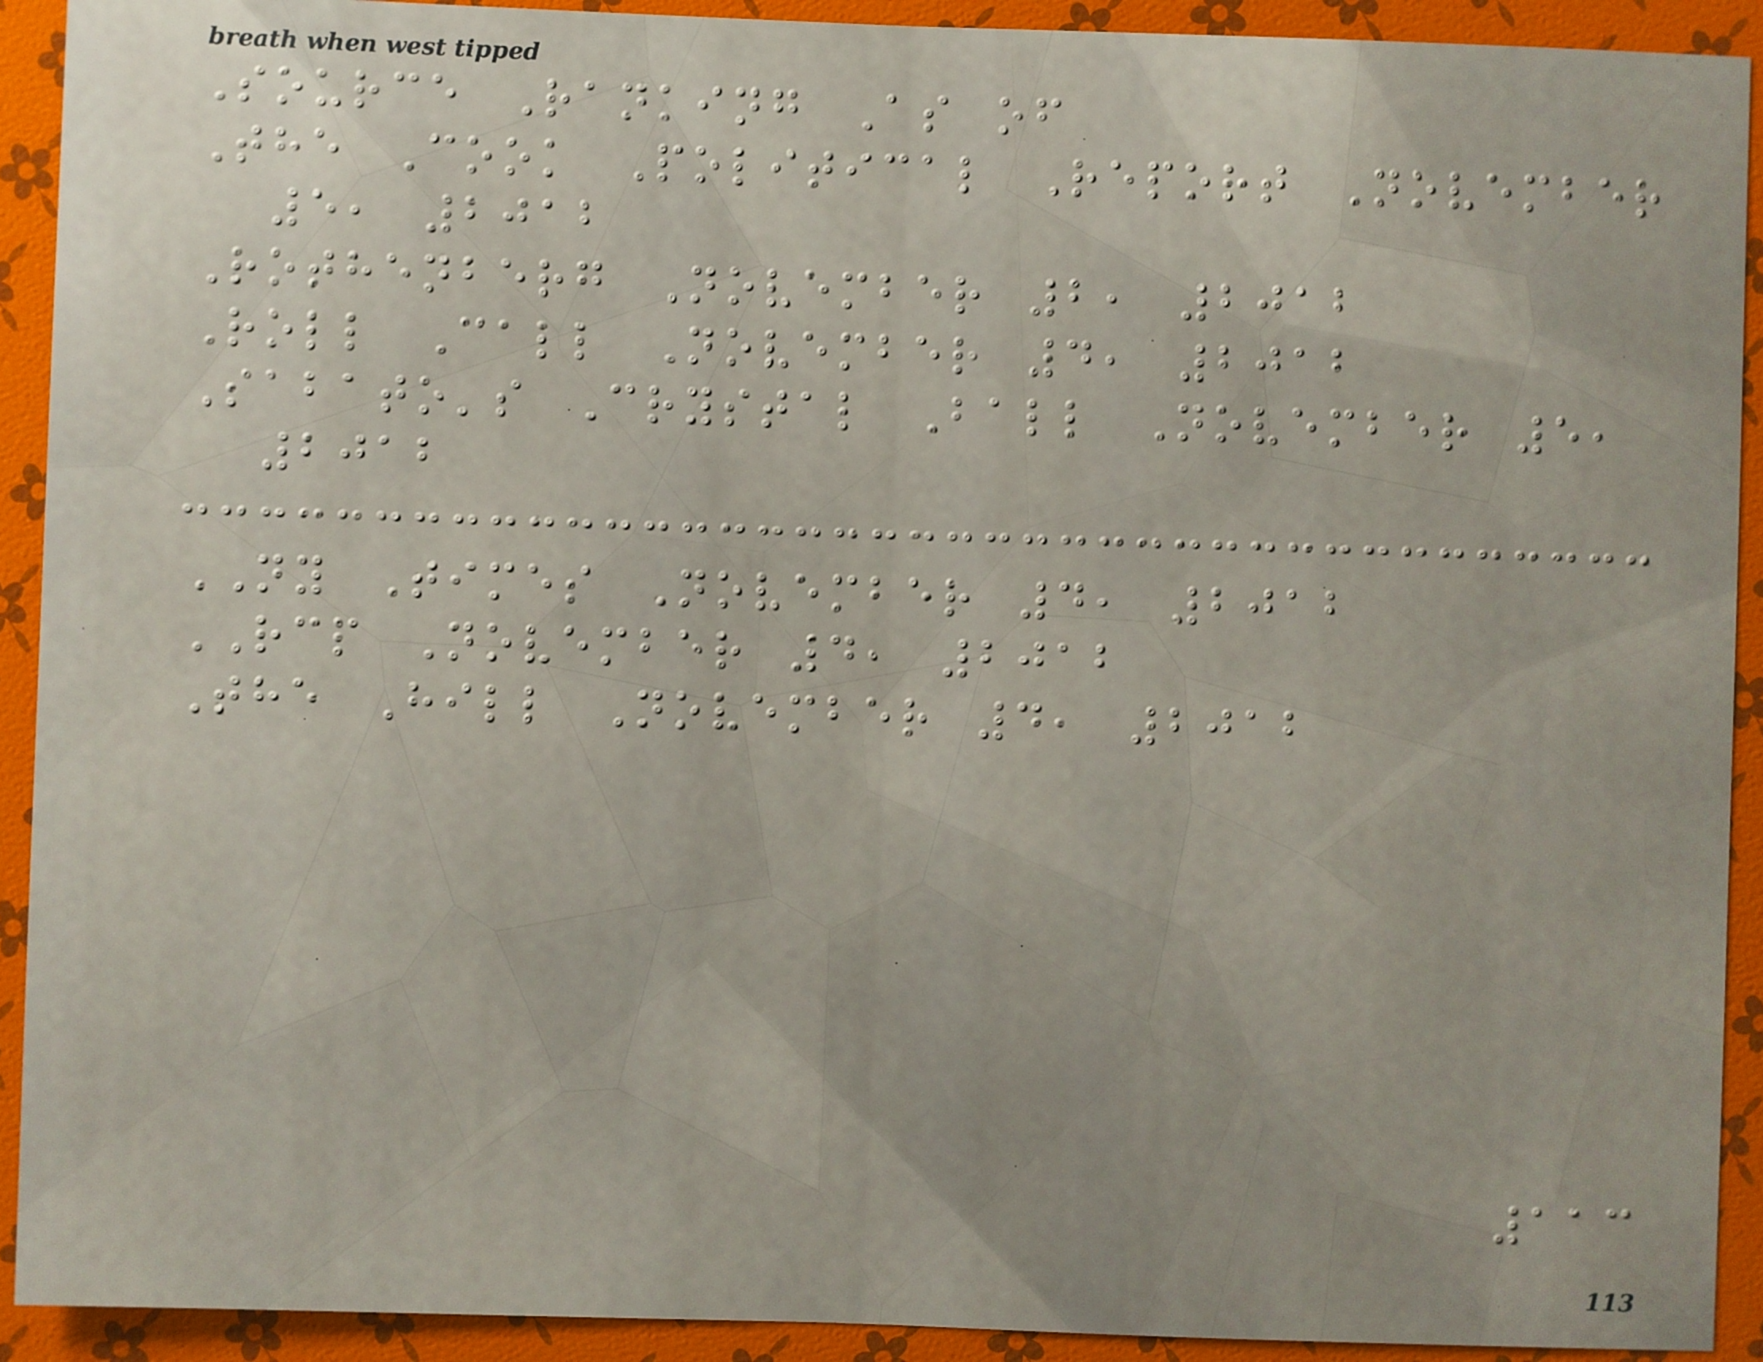Source Ranking As of
The Cook Political Report November
5, 2012
Rothenberg November 2, 2012
Roll Call November 4, 2012
Sabato's Crystal Ball November 5,
2012
NY Times November 4, 2012
RCP November 4, 2012
The Hill November 4, 2012
113
